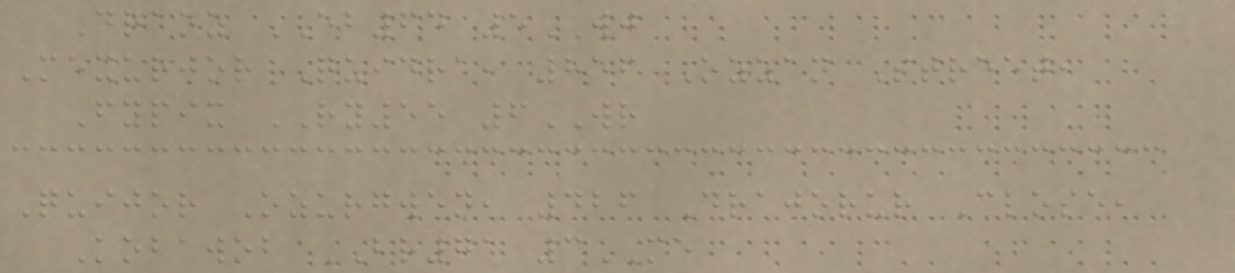Draoz EB64 5WJ
Mexurjor Quidra, 856 Ozzan Street,
Fypix RY55 6WR
Quijor Ozurgwen, 426 Drajorur Close,
Kobawob BR71 3ME
